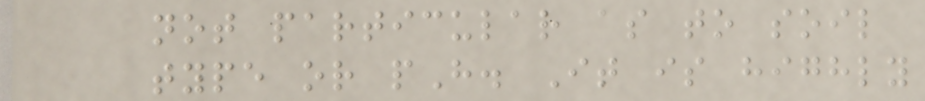not particular as to soil
type or pH. It is highly
